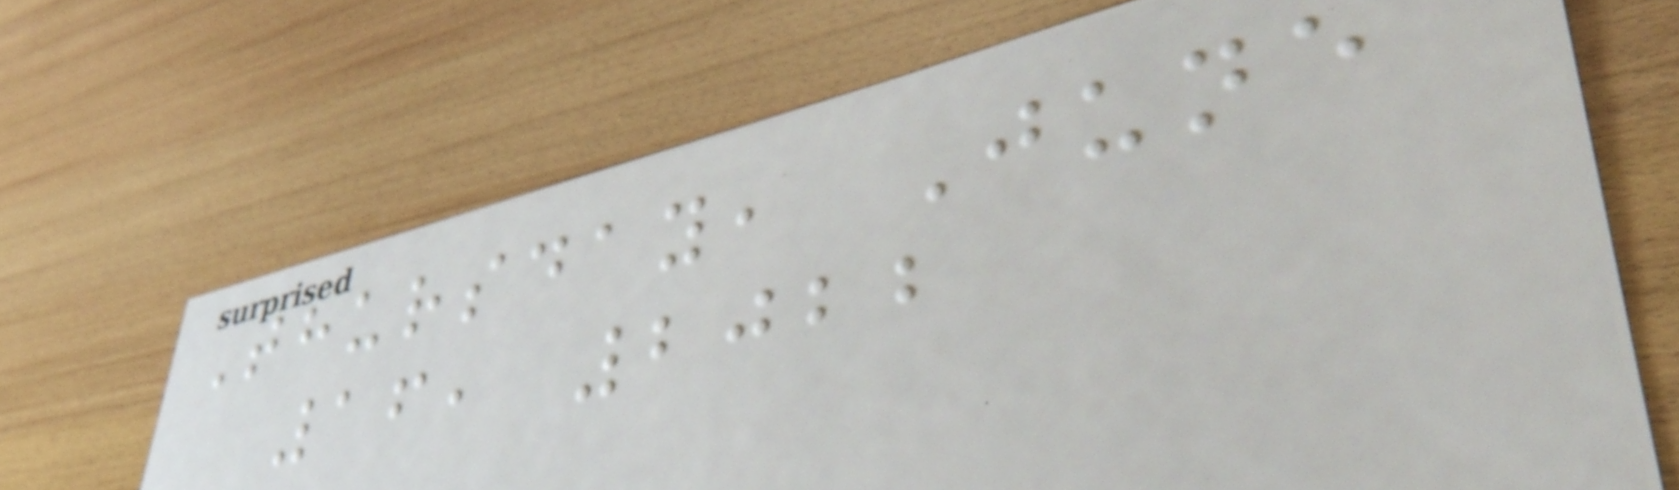Thursday, June
16, 2022
